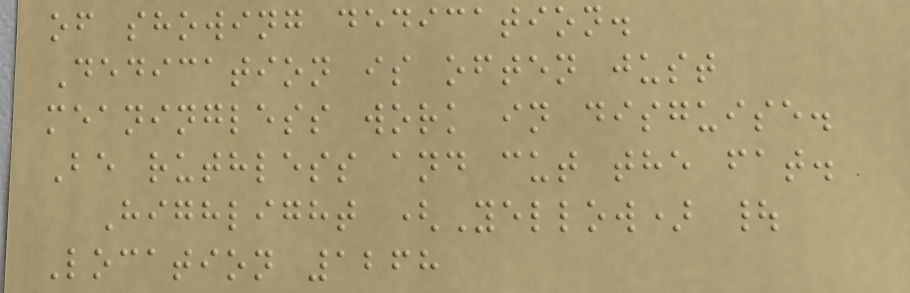of showing dedication.
Dedication is often just
meaningless work in disguise.
Be ruthless and cut the fat.
Highlight (Yellow) |
Location 1268
